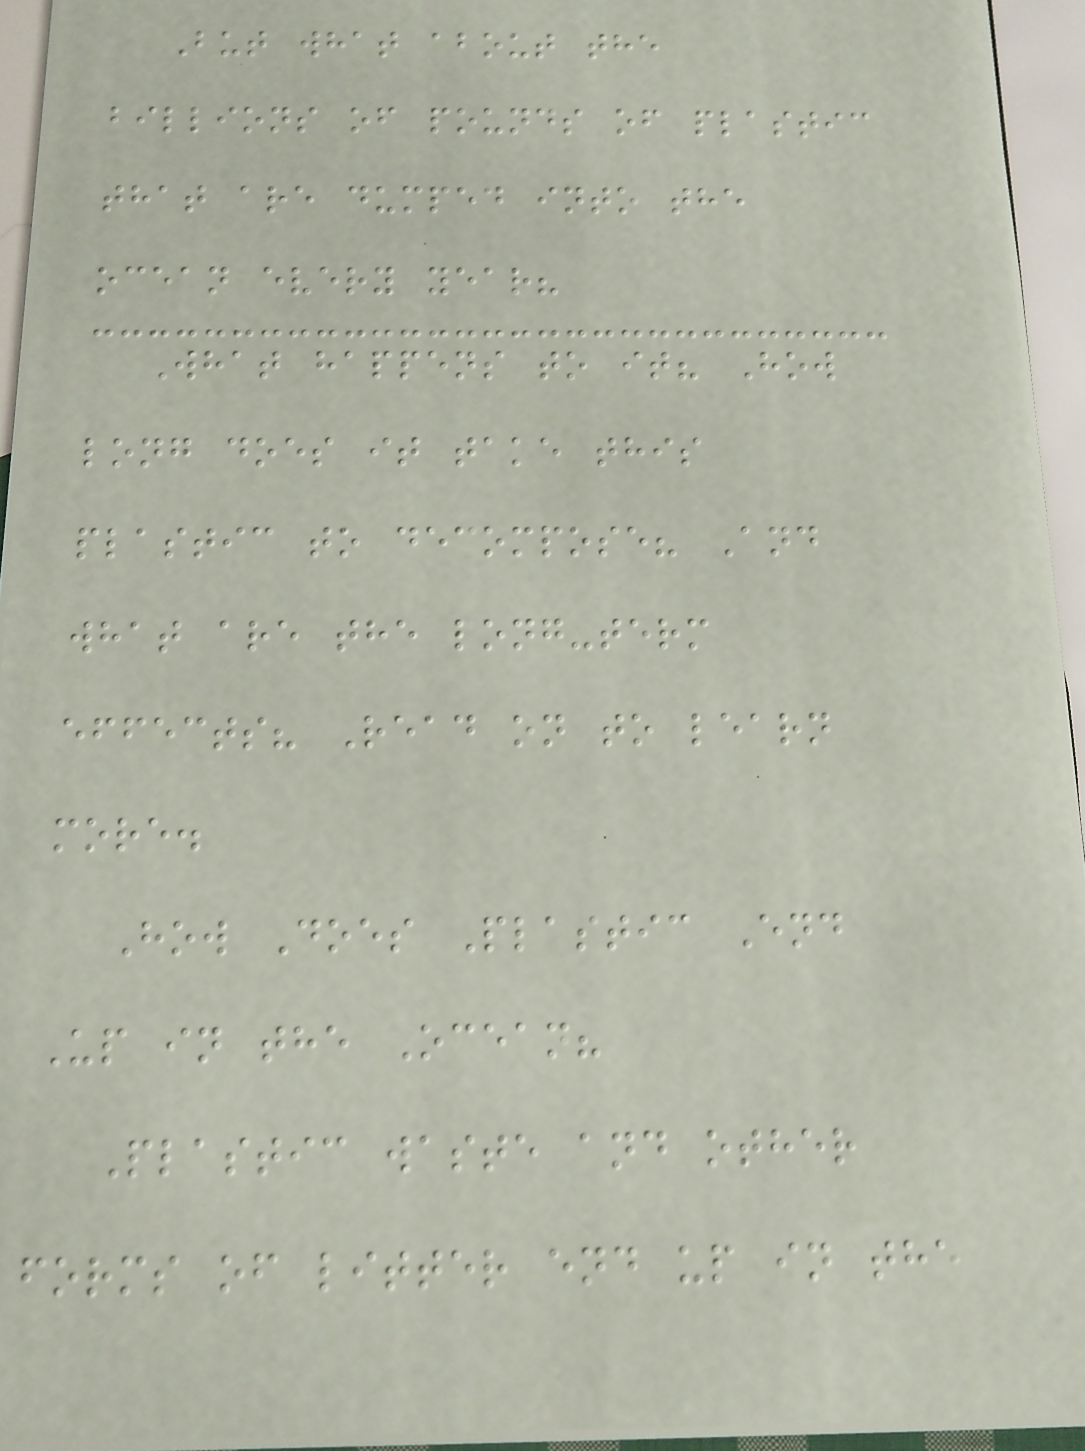But what about the
billions of pounds of plastic
that are dumped into the
ocean every year?
What happens to it? How
long does it take this
plastic to decompose? And
what are the long-term
effects? Read on to learn
more.
How Does Plastic End
Up in the Ocean?
Plastic waste and other
forms of litter end up in the
